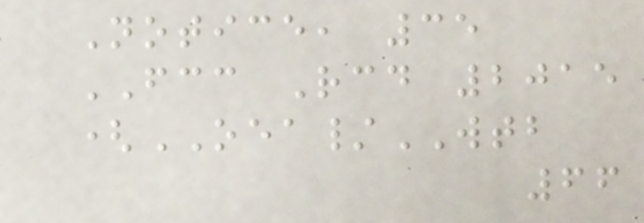Notice, 35
FCC Rcd 2015
(OEA/WTB
66
